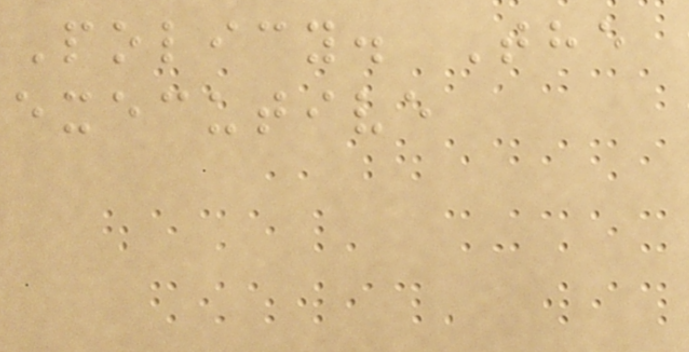Policy. The
executive
